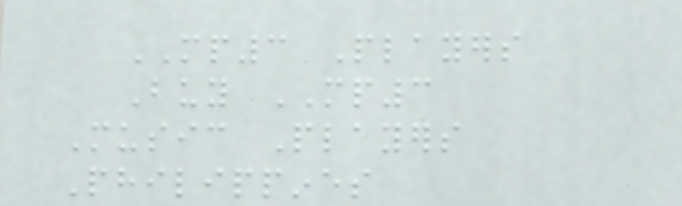MP3 Players
Buy MP3
Music Players
Philippines
